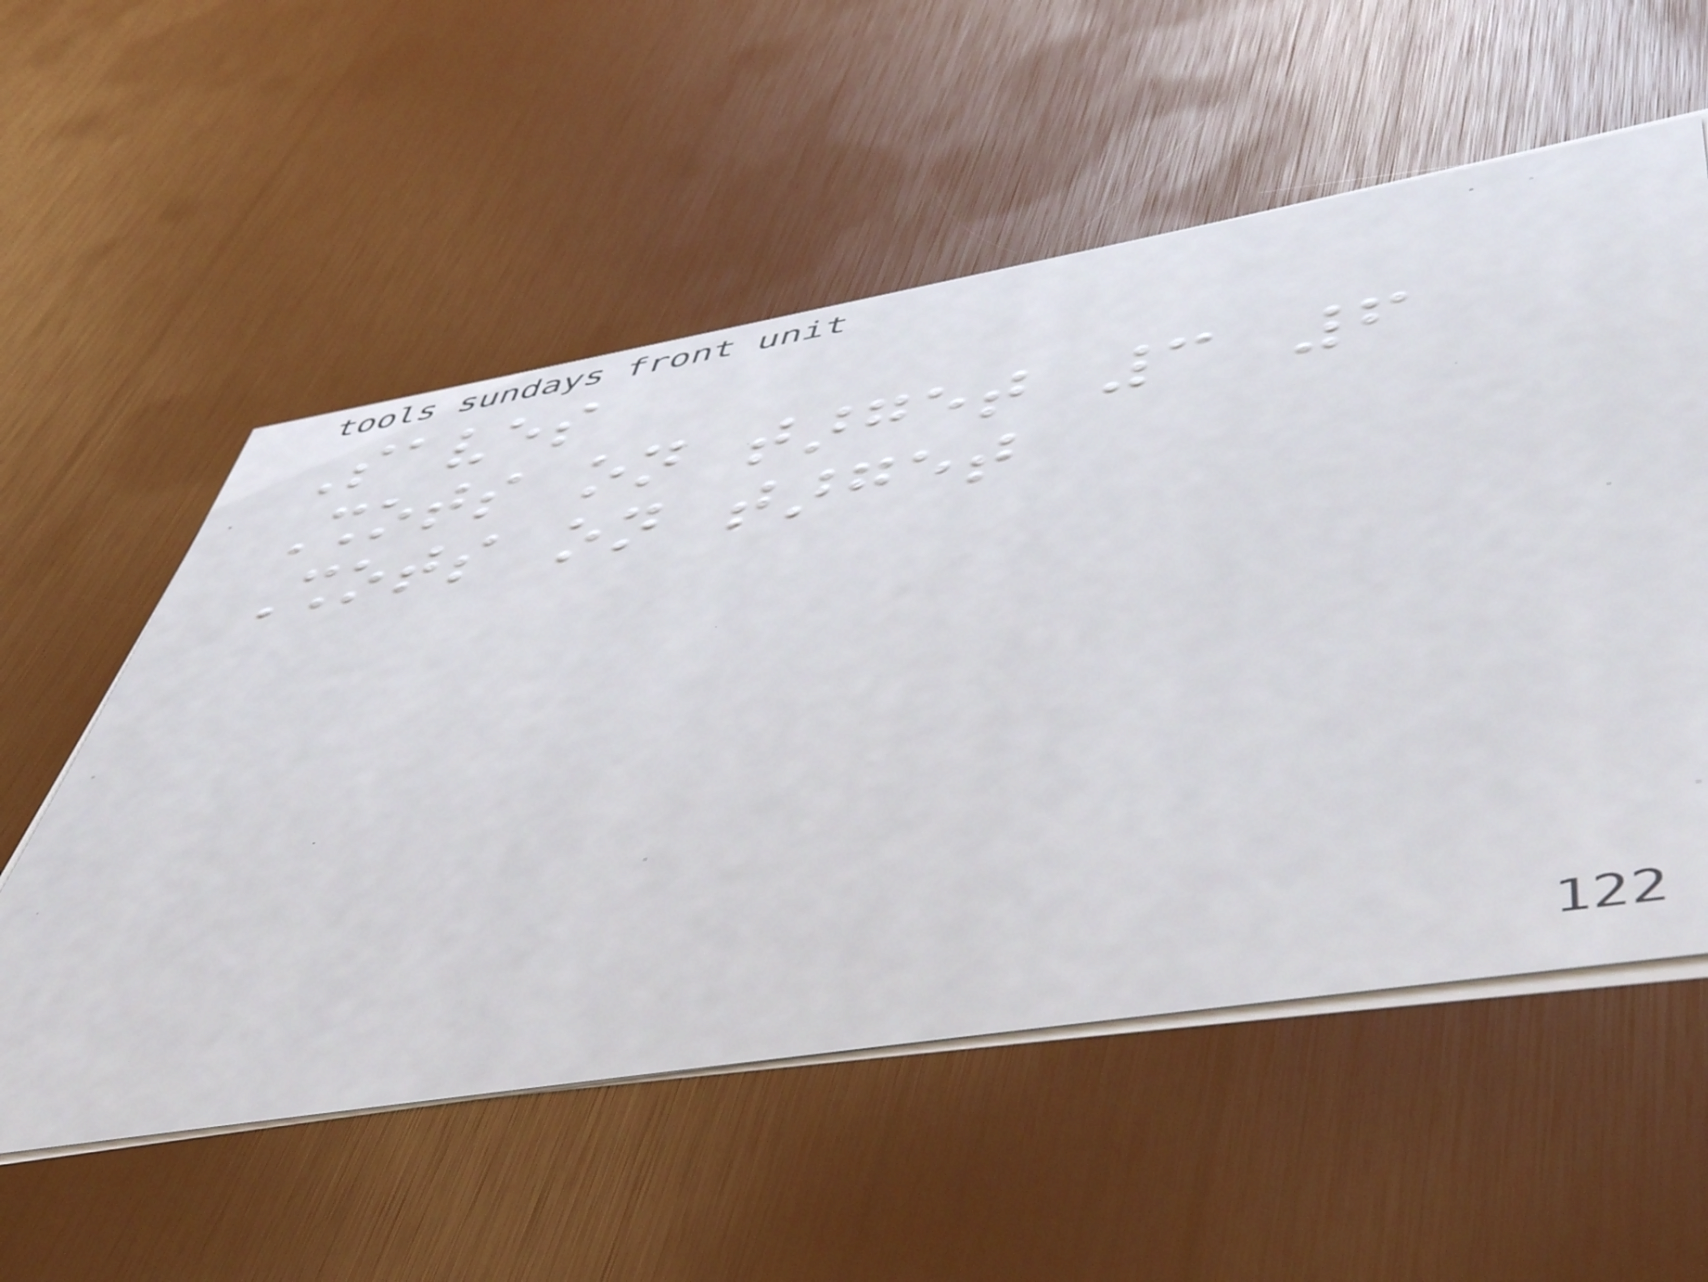Saves
Shots on target 3 6
Shots on target
